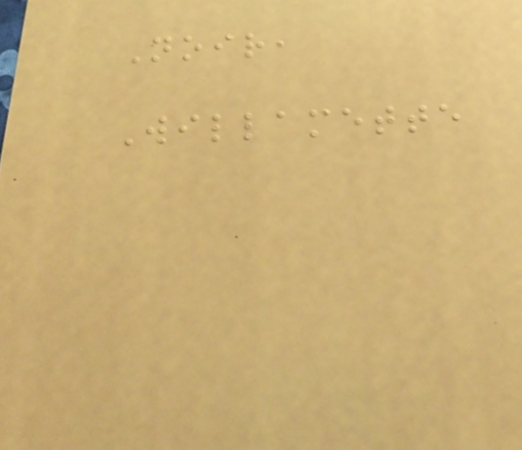Noir,
Willamette
